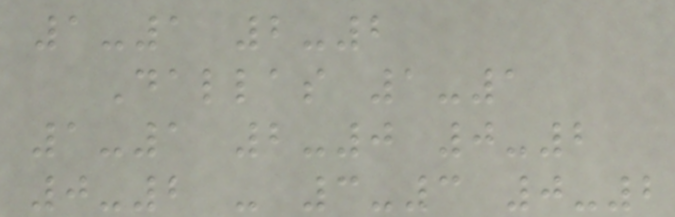1-1 2-2
Dallas 1-1
1-1 2-0 0-2
0-2 - 3-3 0-2
